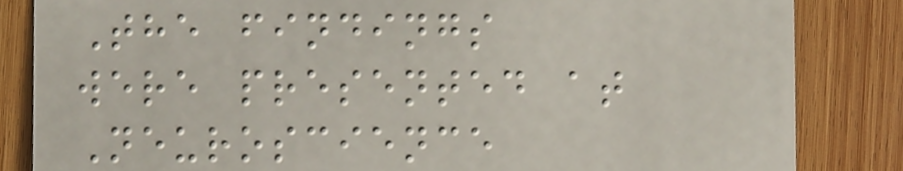The findings
were presented at
Neuroscience
